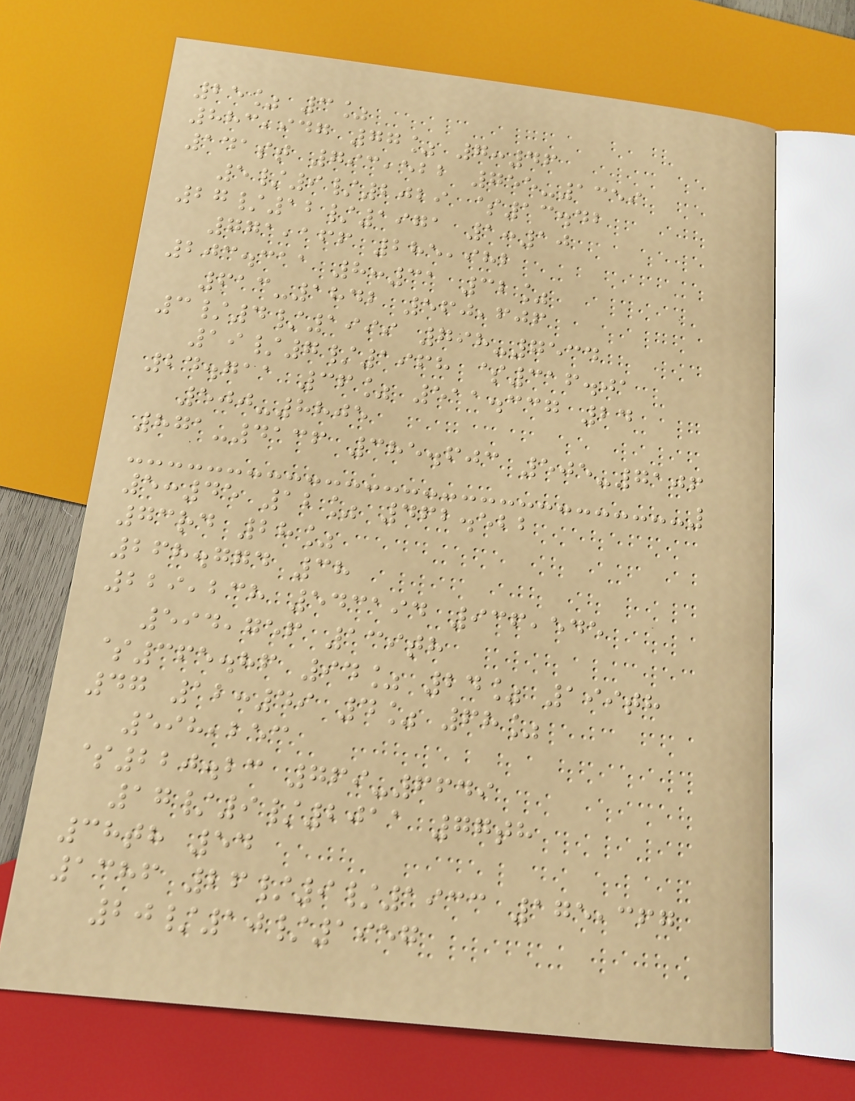25% 3%
883,947 77% 7:46
141st 793,522 755-1359
5/9/2029 $13.42
27/12/1971 1:10
771,166 285,982
203.311 8:31 32%
613-1842 560,606
3/4/1999 798-7534
19/7/1968 $316.01
24.711 36% 511.337 24
500-8805
871-4136 385.603 505-7106
5:45 12% 462.522
73rd 28%
268.774 38
229,238 543194 936,545
594,756 139th
$365.86 94% 24% 199th
47 12:49 4% 68%
598,253
$220.23 769-6649
17/9/2011 77th
38th 54
1386 26/9/1933 175,367
20/10/1957
